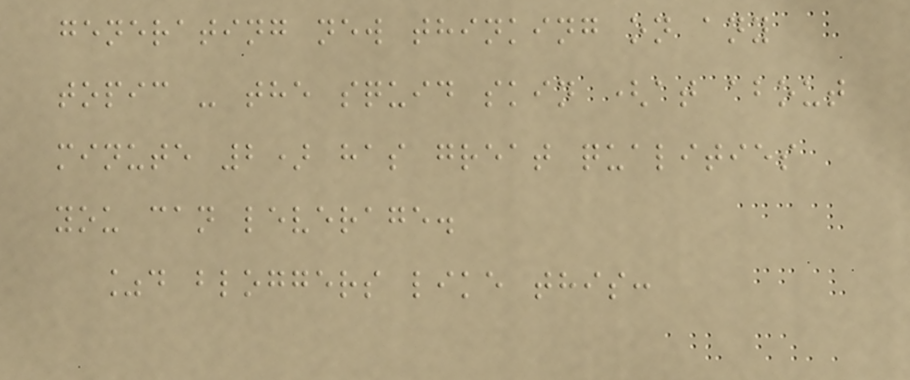generating new thinking on any
topic - the squid skin (at about
minute 2) has great qualities
you can leverage.
%d bloggers like this:
